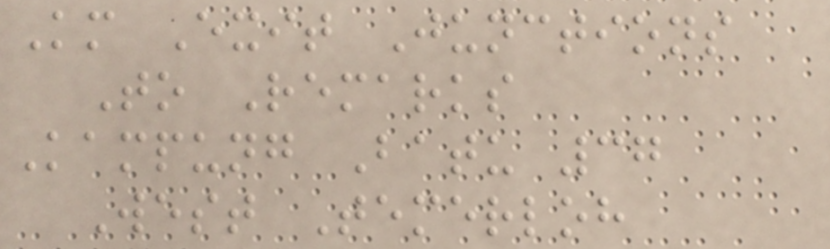Km Exit Junctions
To Remarks
Kampung Batu 37
West Temerloh
